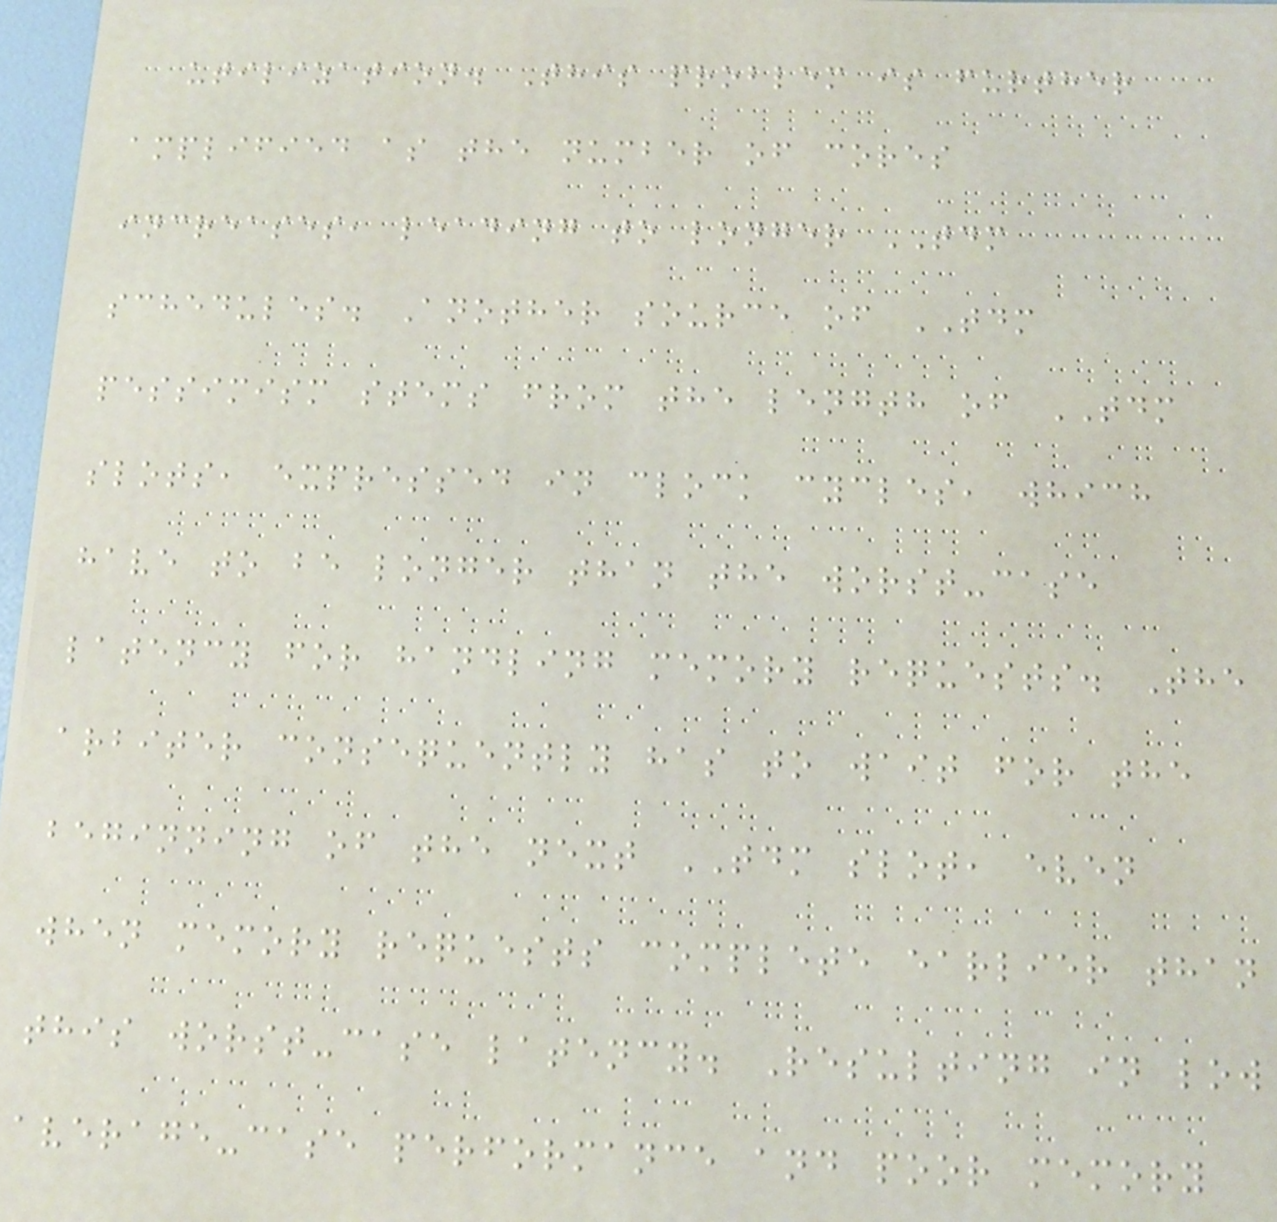utilization. This problem is further
amplified as the number of cores
increases, leading to longer TDM
schedules. Another source of TDM
pessimism stems from the length of TDM
slots, expressed in clock cycles, which
have to be longer than the worst-case
latency for handling memory requests. The
arbiter consequently has to wait for the
beginning of the next TDM slot, even
when memory requests complete earlier than
this worst-case latency. Resulting in low
average-case performance and poor memory
